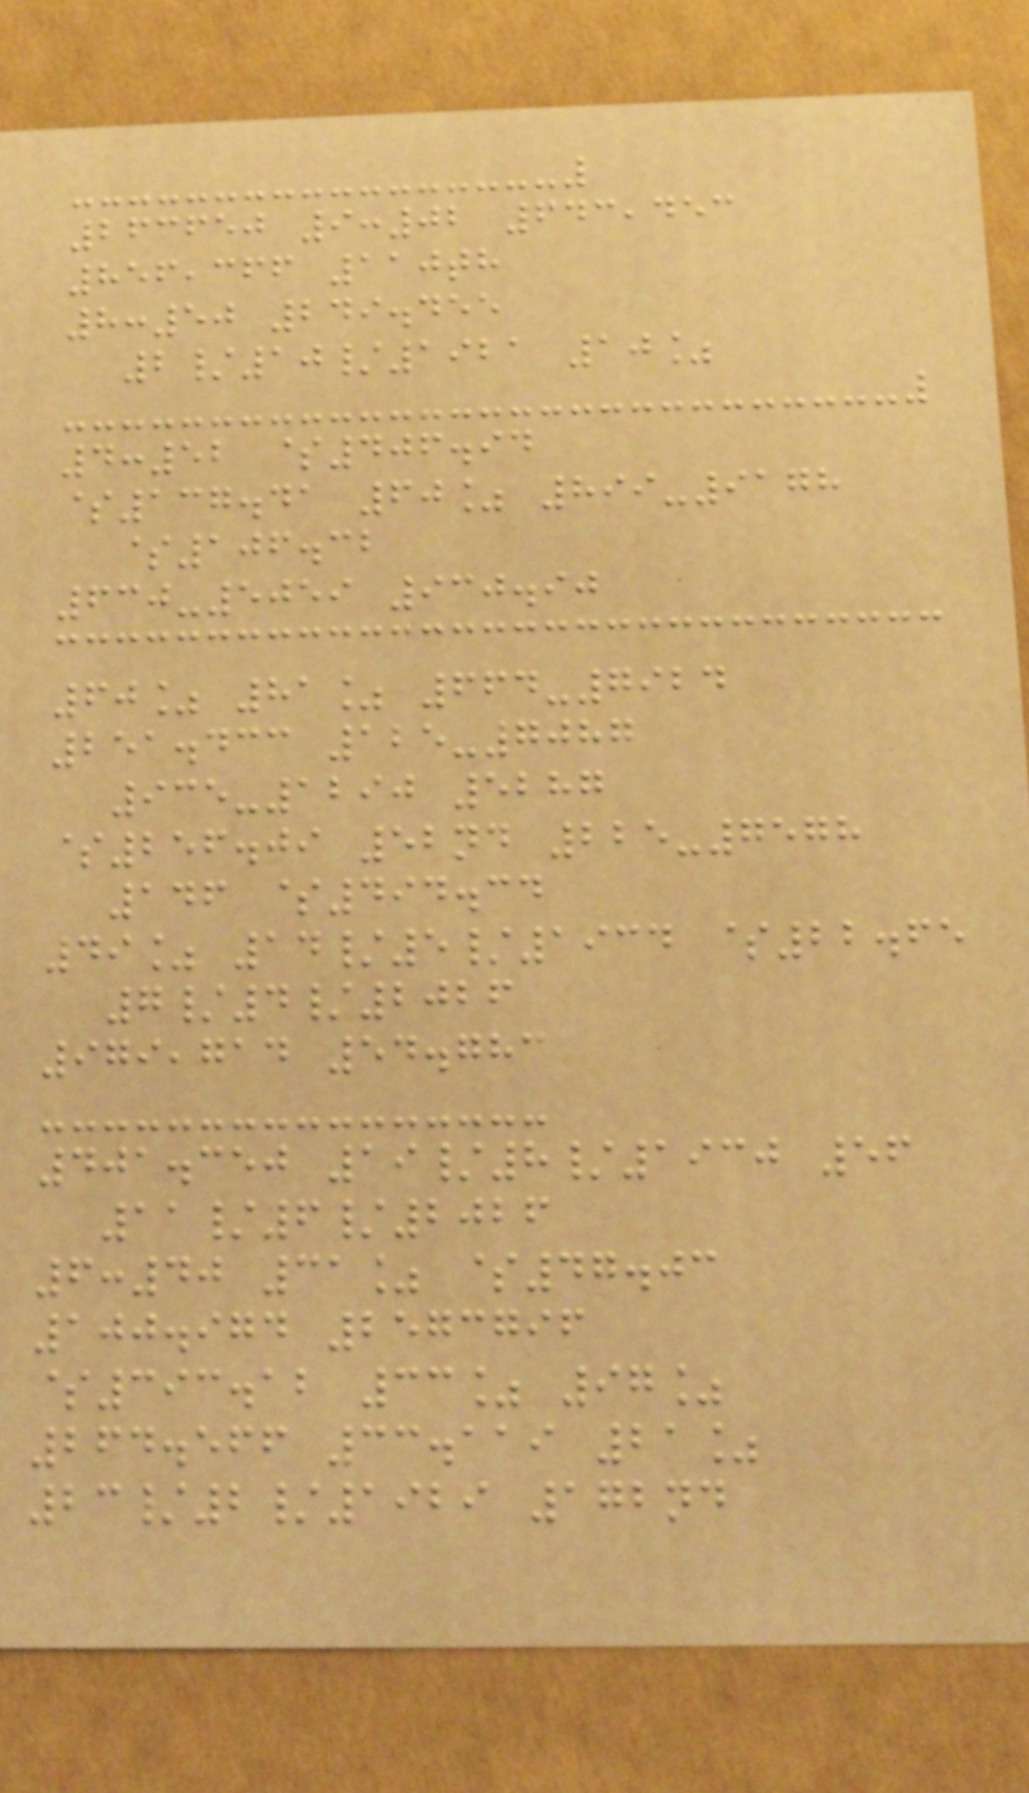263650 9:02 643,453
856,366 110th
8:50 249.455
2/10/1921 10%
4:52 $406.94
$137.41 60% 899-9178
$106.32
630-5059 930.90
60% 81% 664-7924
251.433 125-7087
935-1290 5287
$256.09 52nd 225-7578
146 $494.34
49% 14/5/1934 $22.65
7/4/2026
979,714 54.783
401.350 19/8/1930 56
11/6/2026
6:40 31% $47.03
100.974 2573796
$393.12 33% 97%
264.566 33.119 21%
23/2/1929 172nd
